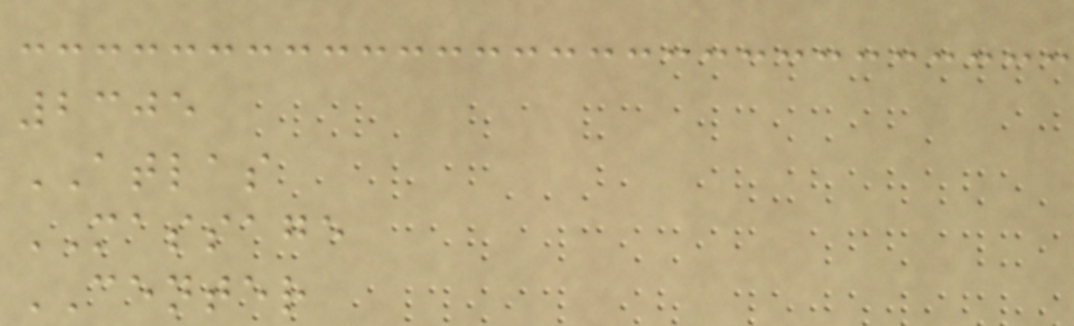2305
ATLAS
MASSAGE
CENTER
